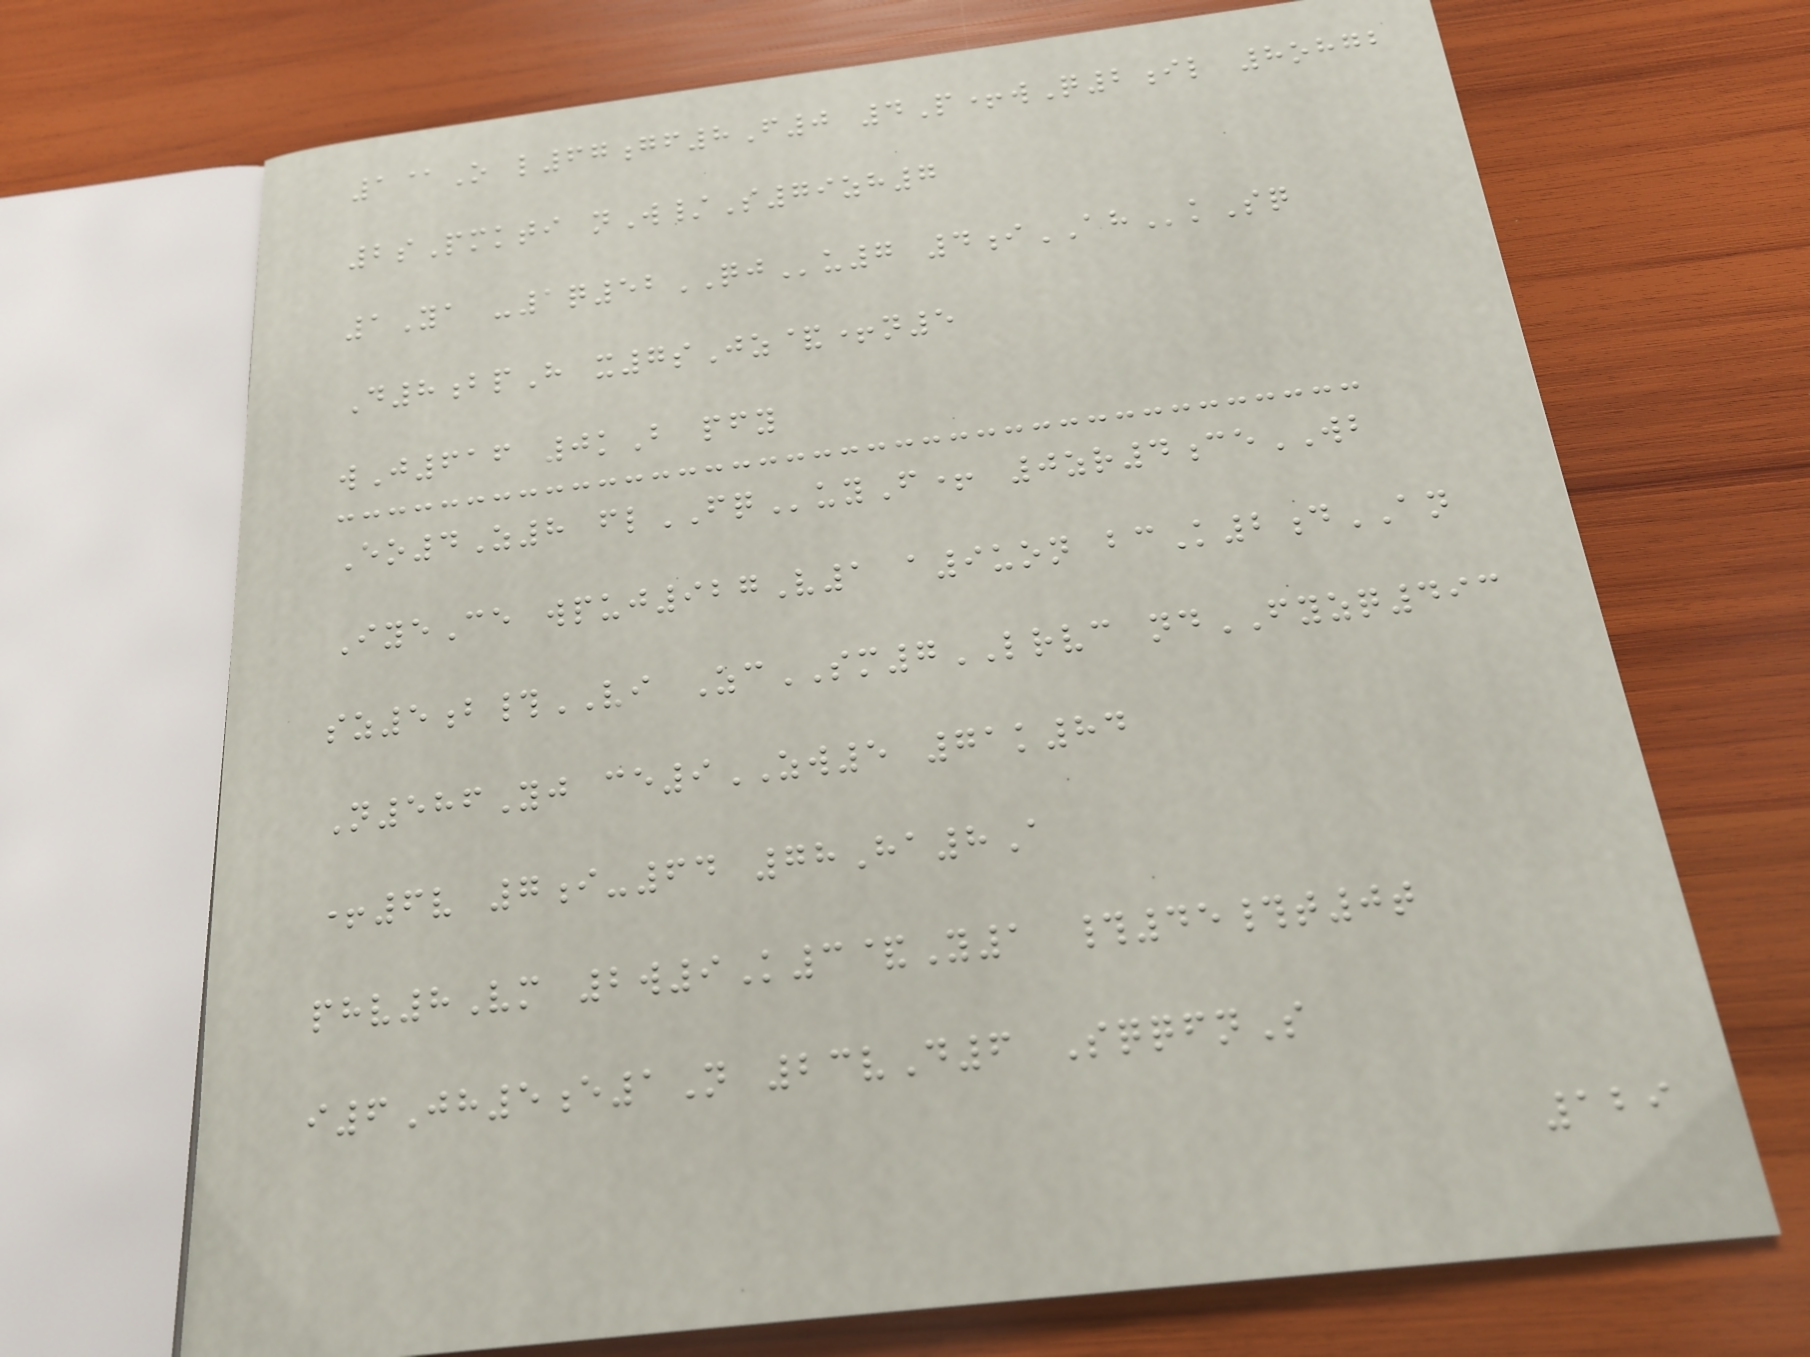1@O l67gf8F0 4P+wQ2il 8ohgb
2sPmkti nW/S79zh7
1Ya -1q52QJu7 4iAHkSq
D8bpH x7sJz&+n5
wJ616 0kB pfy
Eo4Z8 flFQuyF+ 0zr4ceWB
IyeCe wpuj927V1 a9uon bcK2dAN
sz5b#VI ZcSM7LRVC ndFYZQ493
N586Yj ce9ZW5 71k84
+6v 7i-64 78Ha8A
phv8Vm 2w9K3&Y1 #45#t0t
i6Jh5e1N 23vD6 SqqfnS
129
